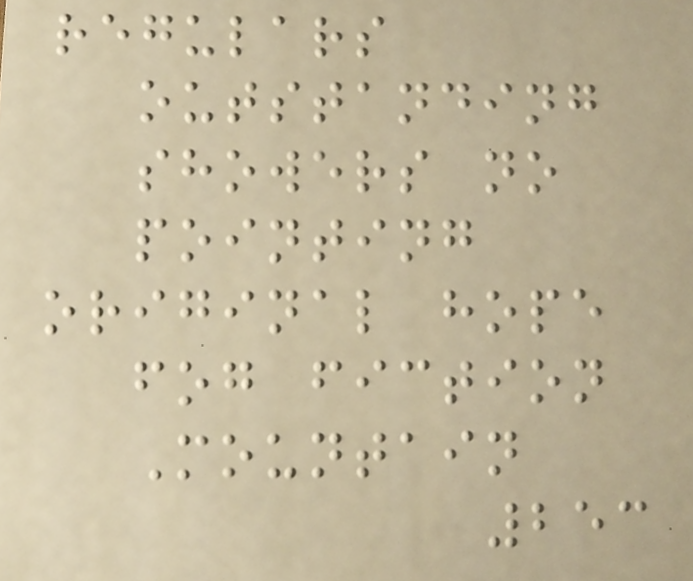regulars
outstanding
showers no
pointing
original hope
fog fiction
Mountain
253
